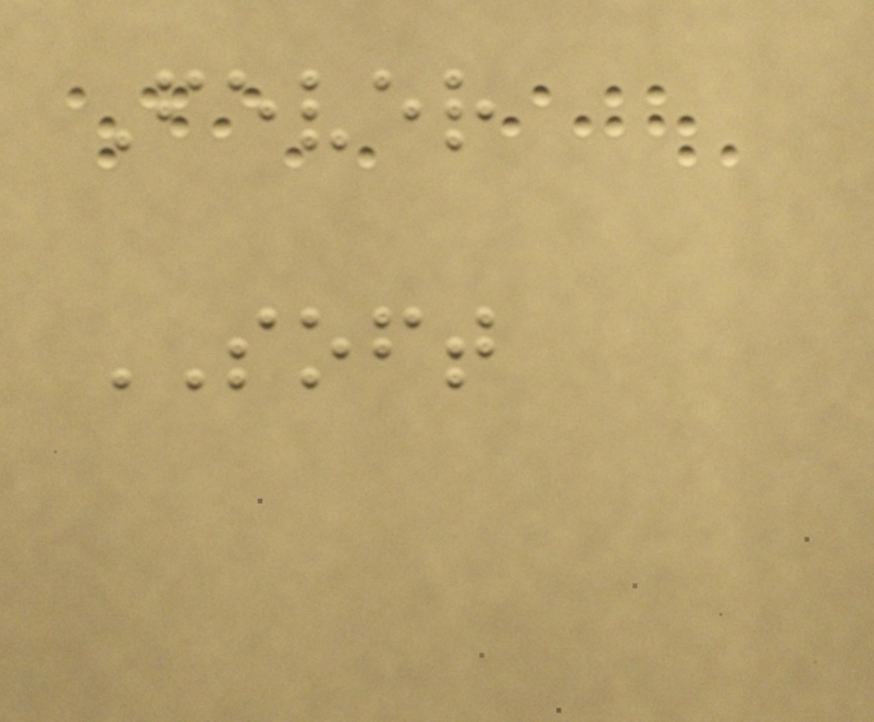Fever
SOFT
